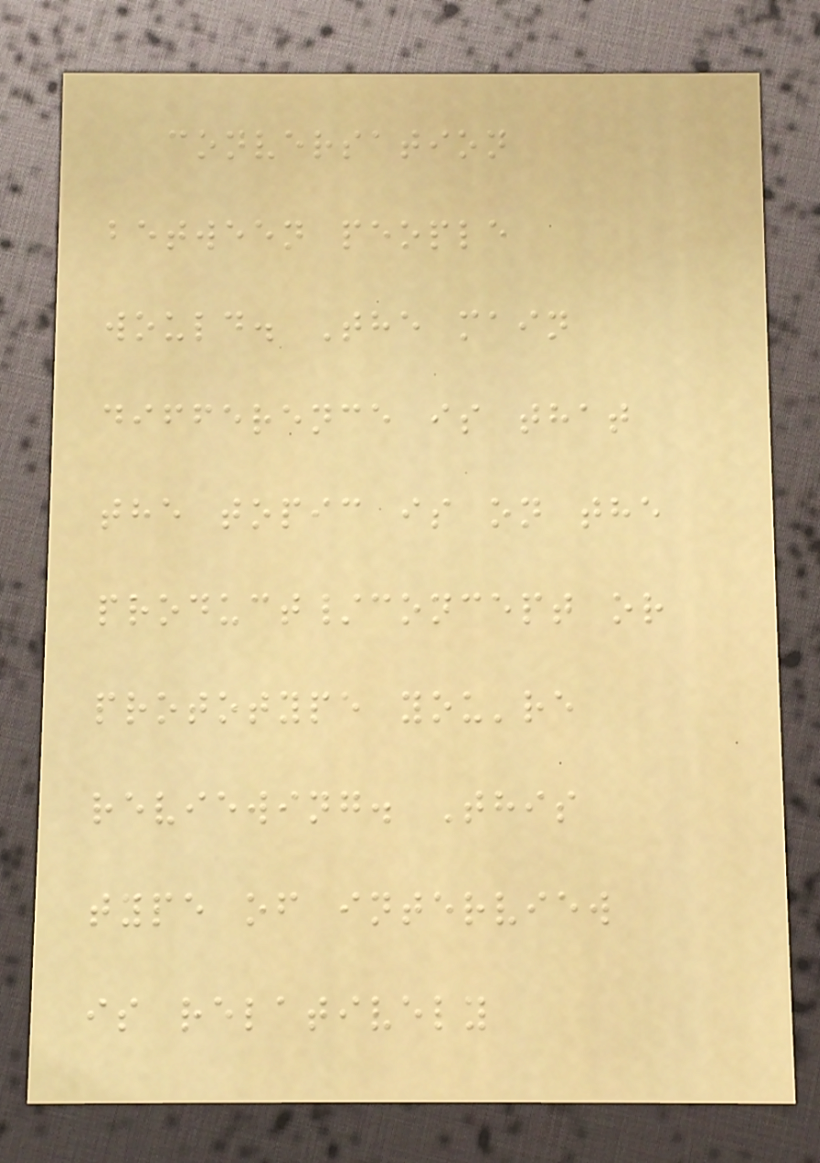conversation
between people
would. The main
difference is that
the topic is on the
product/concept or
prototype you're
reviewing. This
type of interview
is relatively
